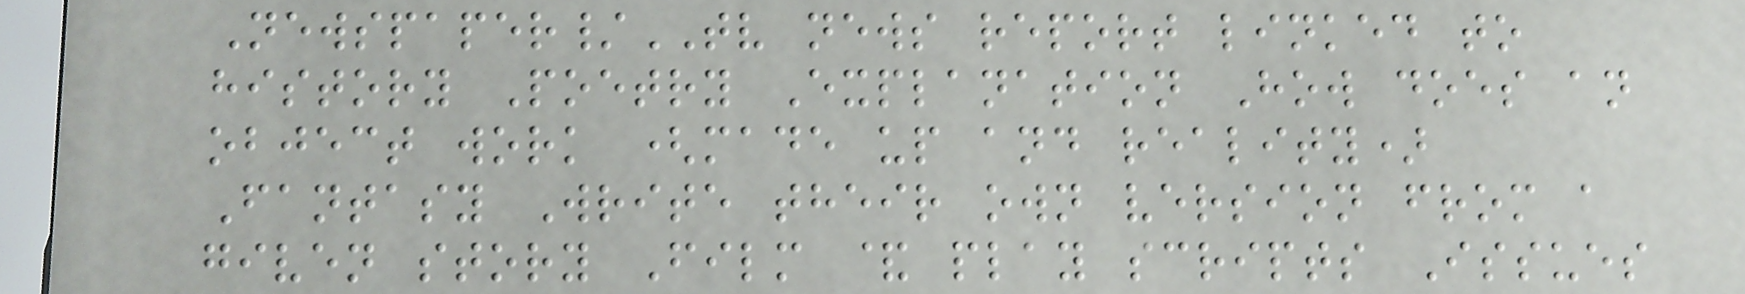Newspaper/TV news report linked to
history Poetry Explanation How does an
object work (made up and reality)
Fantasy Write their own version from a
given story Film & play scripts Issues
